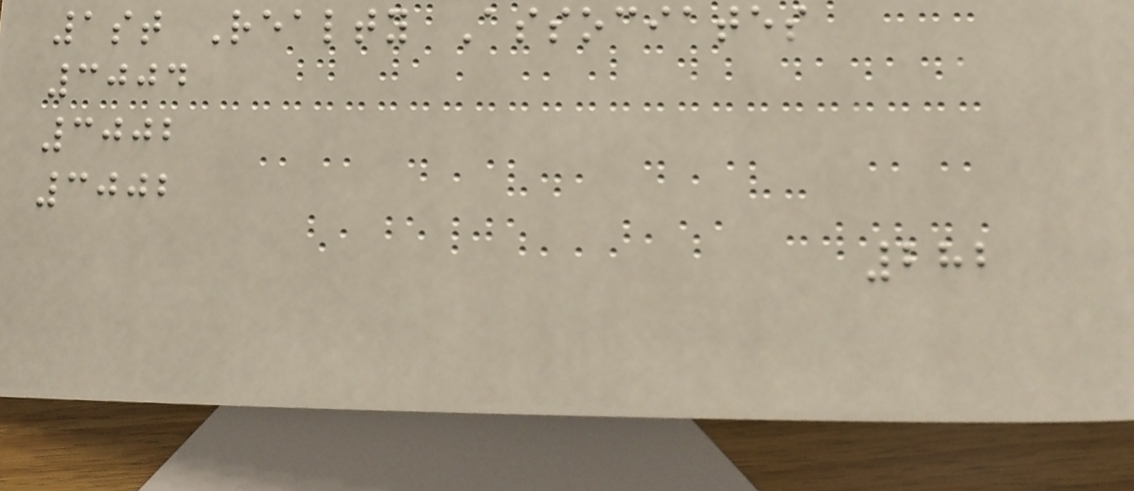1st Realty Associates
3004
3002
3002
282
